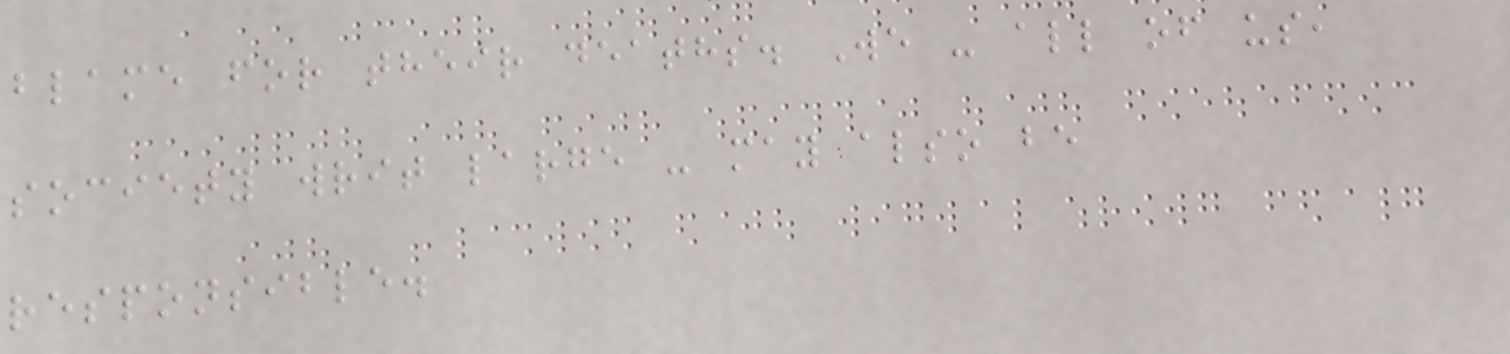blame for their deaths. We - all of us,
society writ large - may also be
responsible.
